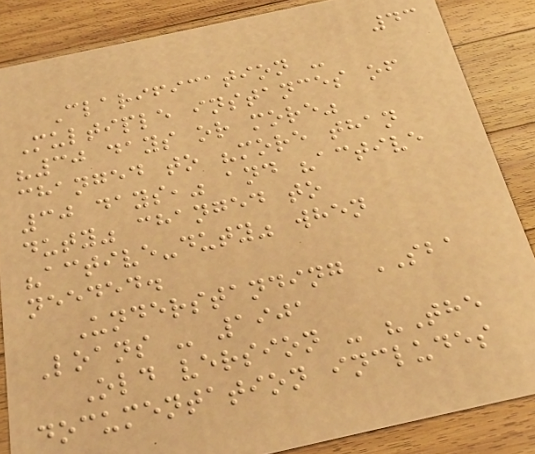43
Clarification -
Multiple instances of
"30 days or more"
changed to "more than
30 days," and "active
duty" changed to
"active-duty" when
needed.
Understanding SBA
Loans - 1901
Old version - "The
documentation includes
